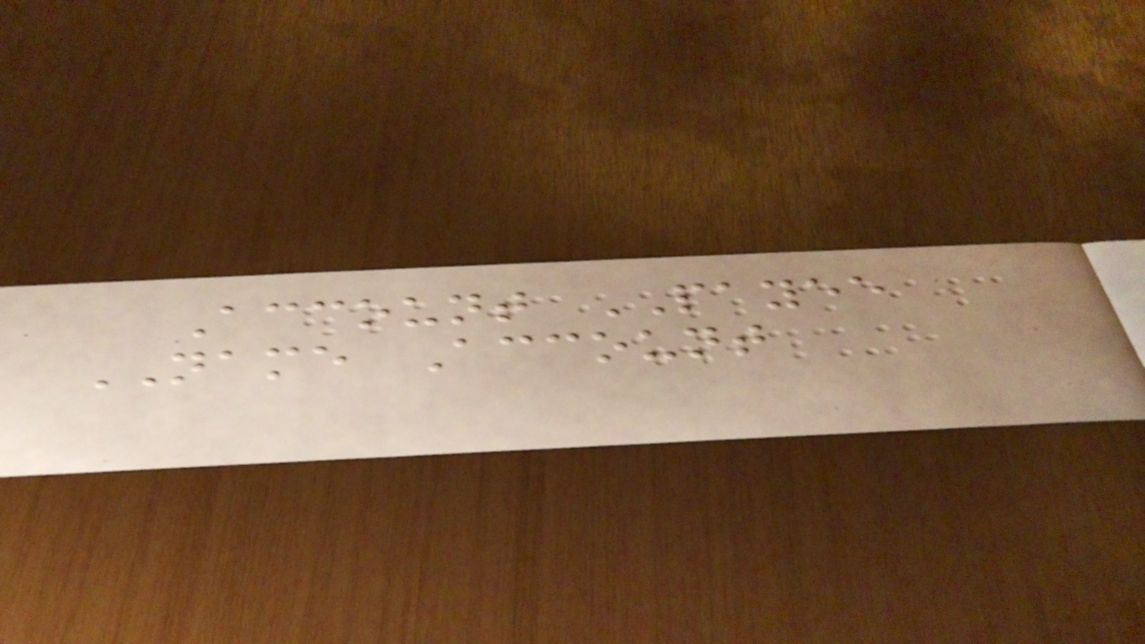Account PAYEE
NAME Account
